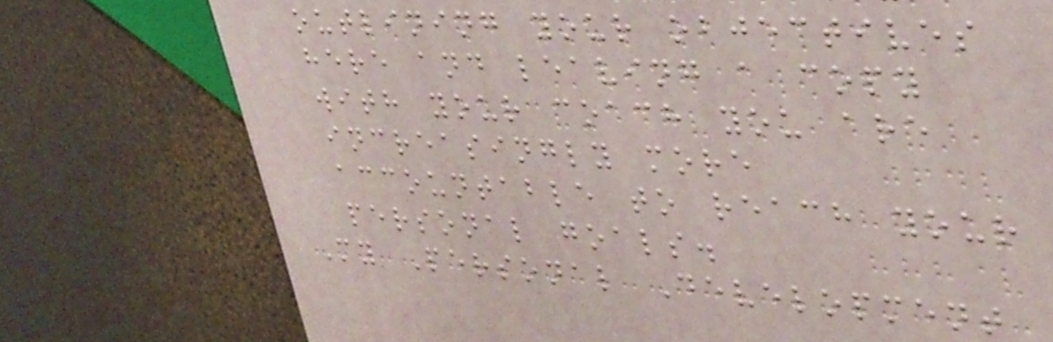outlining your objectives
here and leaving a copy
with your coach you are
increasingly more
accountable to reach your
personal goals.
My Personal Development
